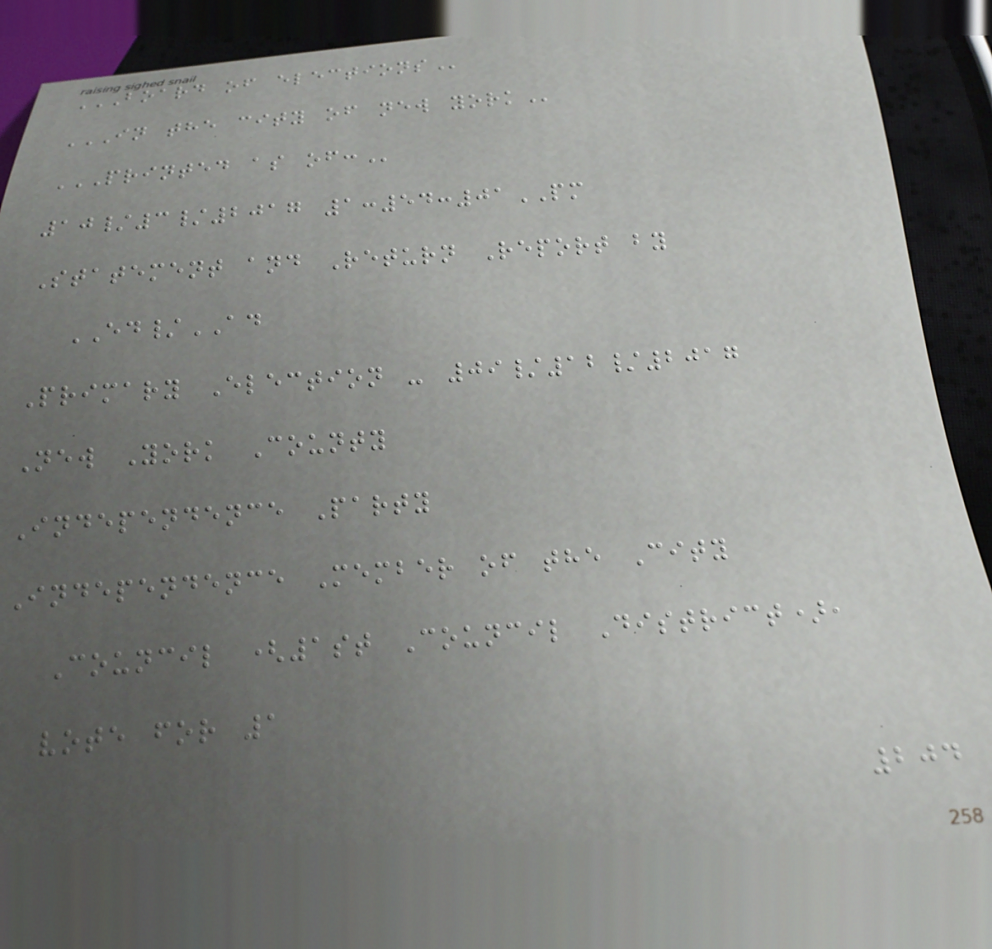BOARD OF ELECTIONS
IN THE CITY OF NEW YORK
PRINTED AS OF:
10/3/2017 1:54:01PM
Statement and Return Report by
ED/AD
Primary Election - 09/12/2017
New York County
Independence Party
Independence Member of the City
Council (1st Council District),
vote for 1
204
